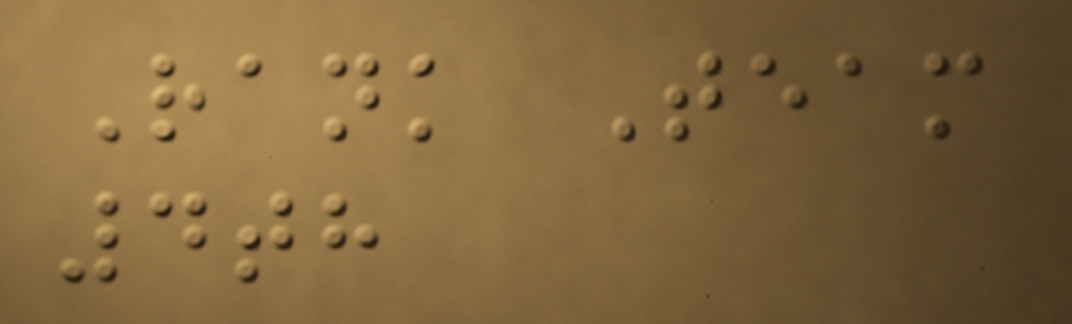Rank Team
4th
